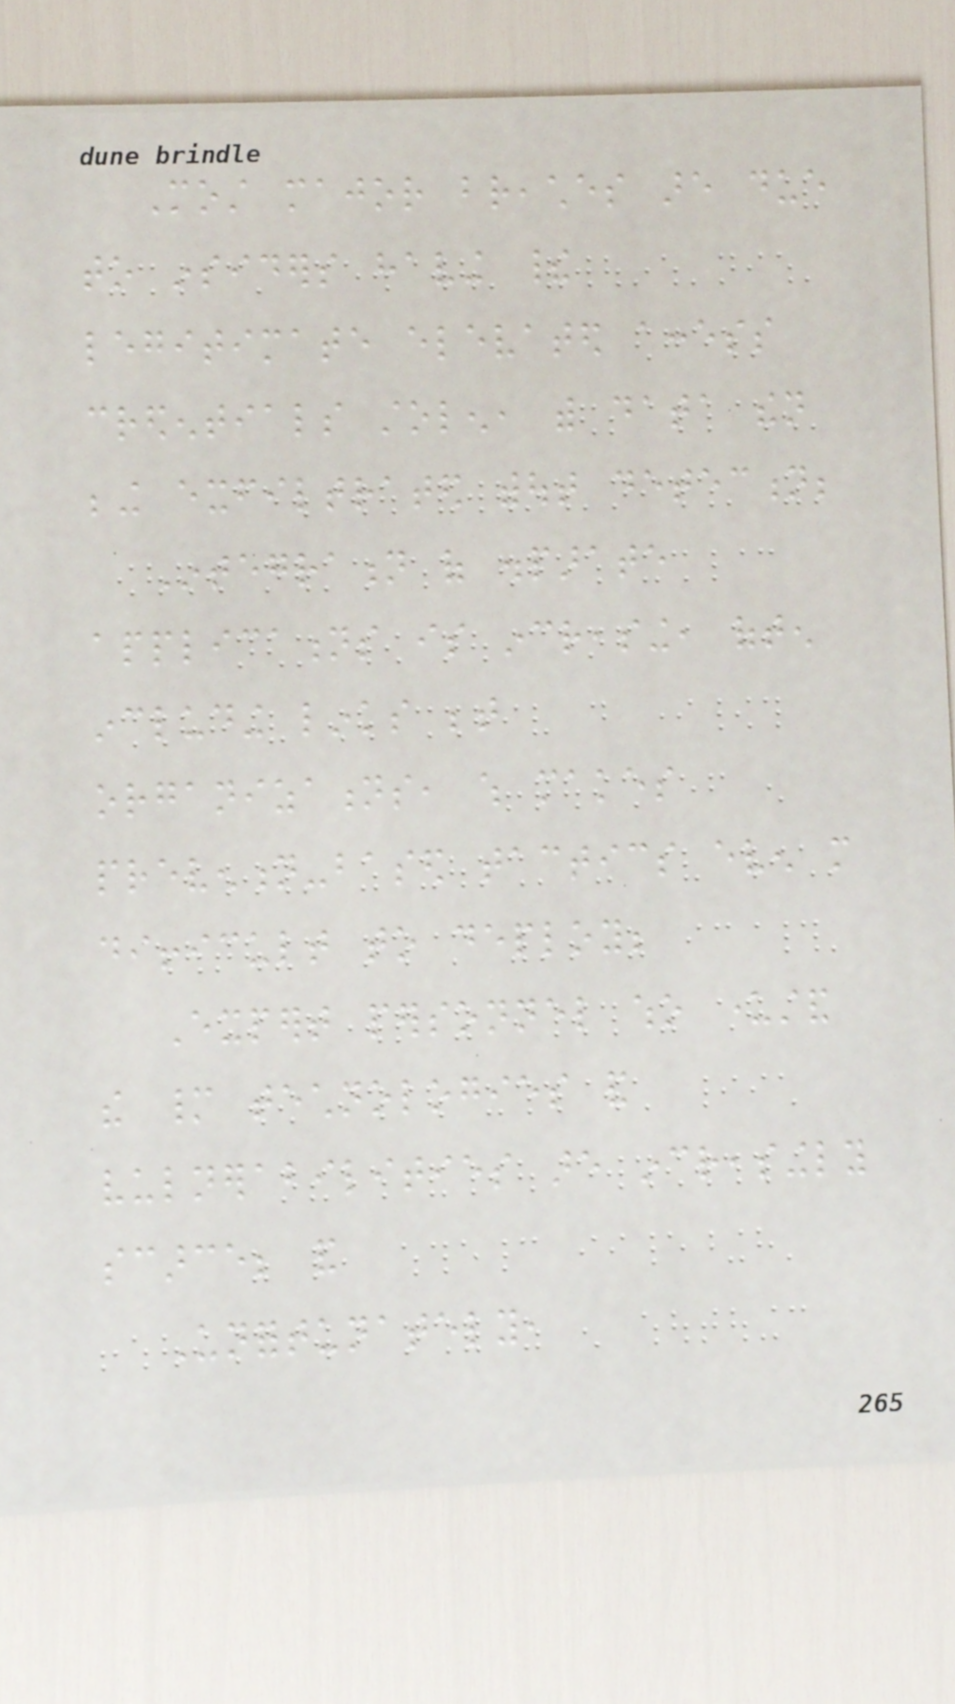Most major breaches are due
to insiders having their
legitimate elevated access
credentials stolen, with data then
being exfiltrated without detection;
Integration of disparate
applications is increasing, often
including links between
organizations, which makes
prevention-based tactics even more
difficult to deploy;
Expert personnel who understand
the many technologies and
vulnerabilities are increasingly
scarce; and
Unfortunately,
